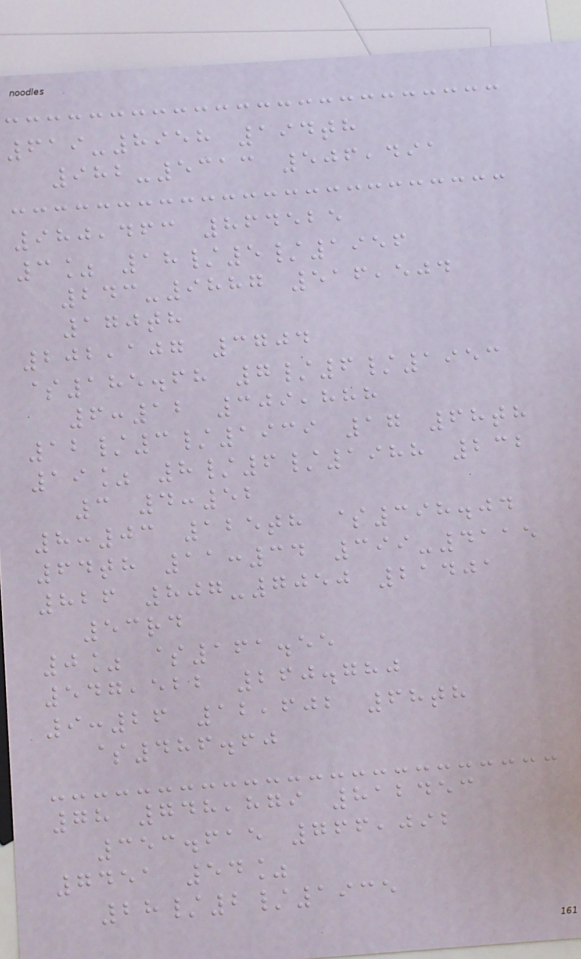619-8958 194th
982-5313 506,491
980,463 864525
3% 18/5/1956
243-9887 516,504
170th
202,107 3704
$185.68 7/6/1953
6:12 309,888
12/3/1939 17 68th
19% 8/6/1988 232
3 4:52
8:03 125th $398.04
64th 11:34 399-4115
826 807-7050 21401
53rd
0% $161.55
547,522 260.780
9:26 12,602 68th
$486.60
78 748,879 812453
353.615 766,092
7451 54%
28/2/1935
